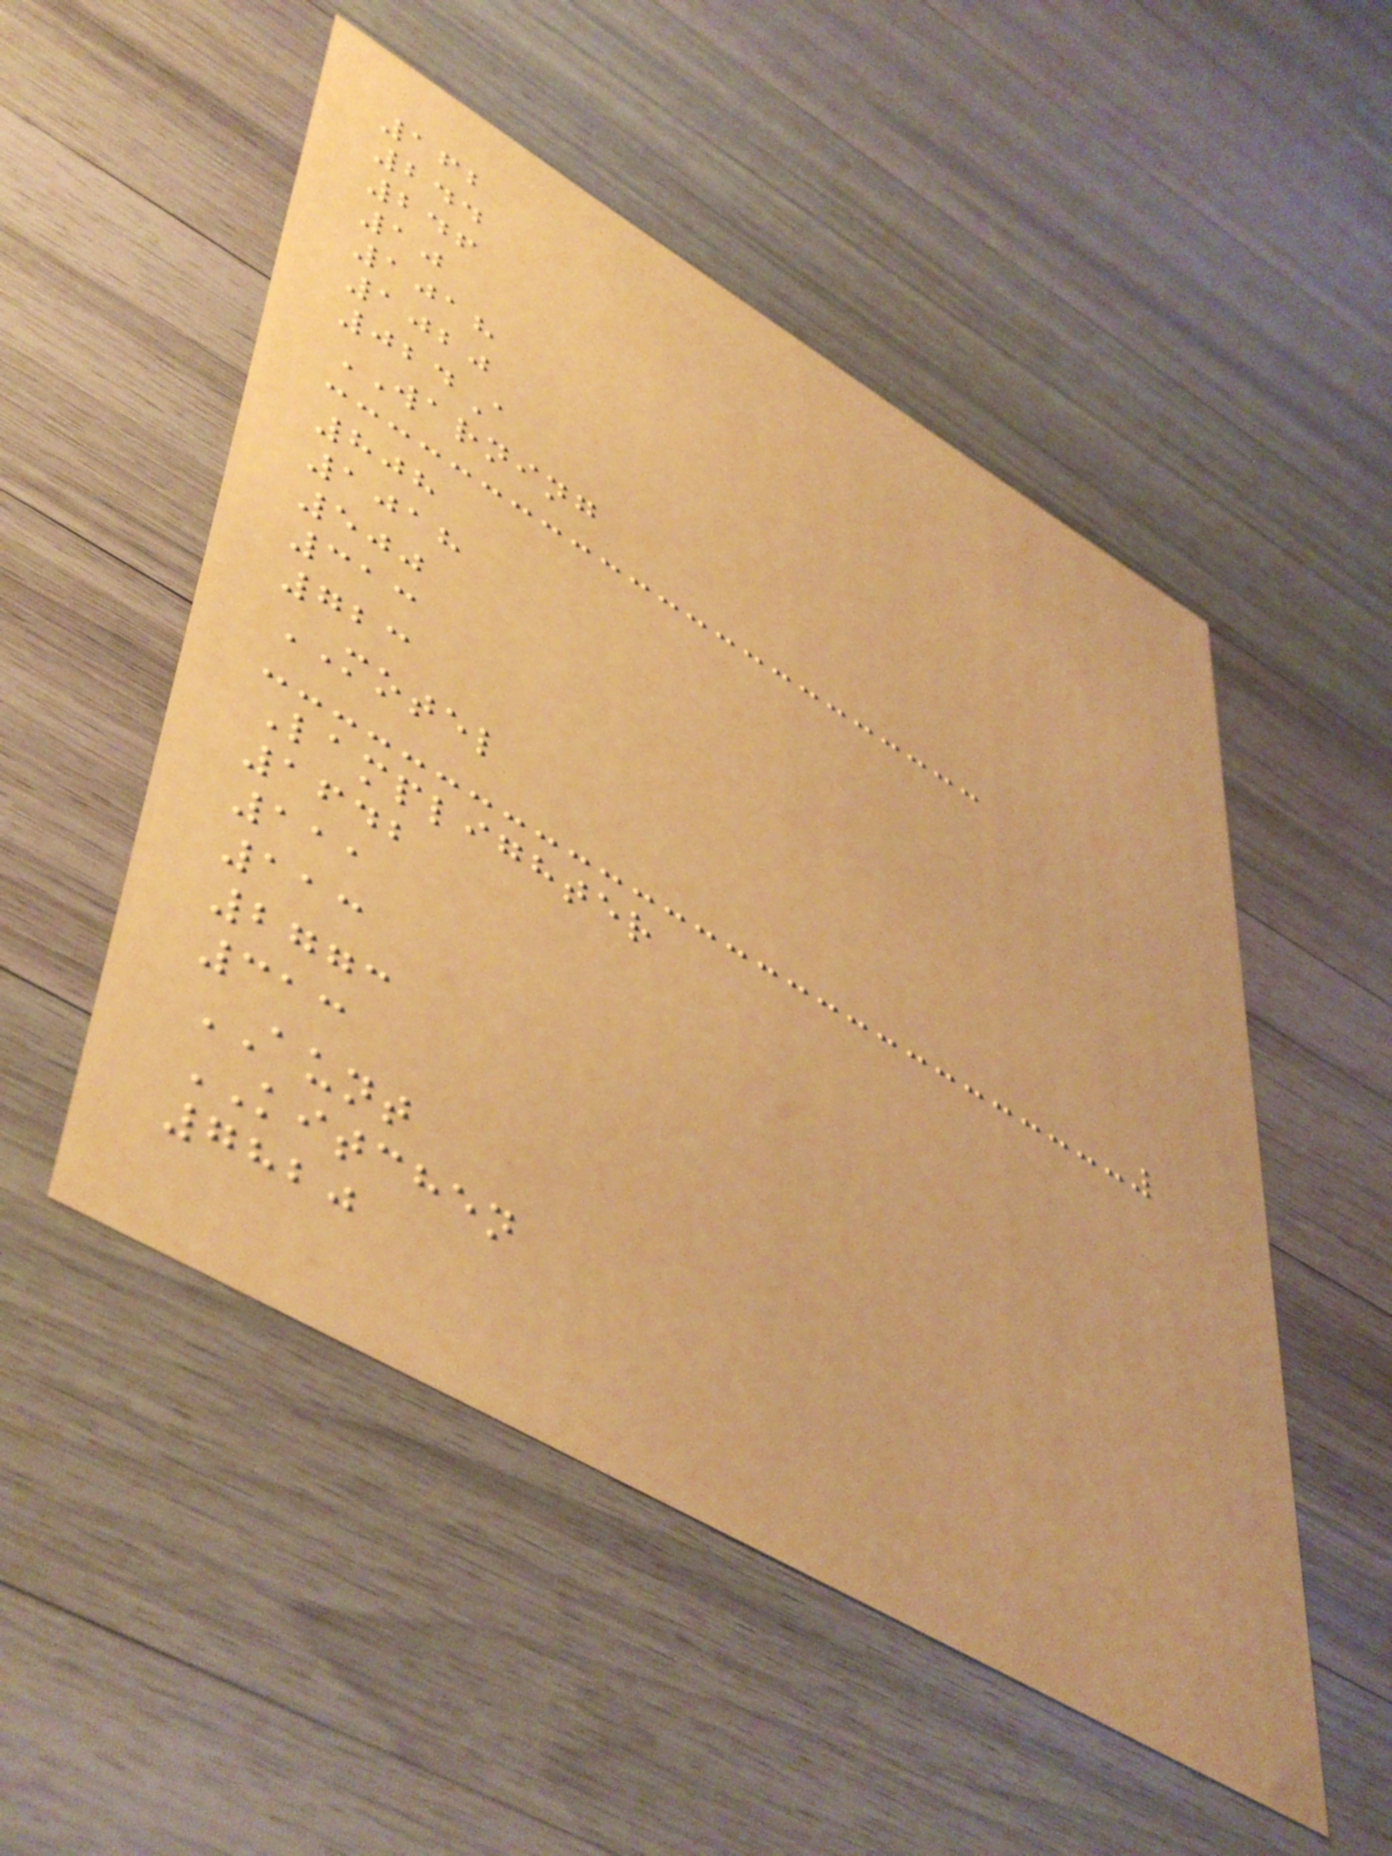162
244
246
10
1018
1020
024A
WARNING
808
1018
500
313
723
MOTEL
Lamplighter
1642
111
113
2773
313
AUNT
KITCHEN
7820
